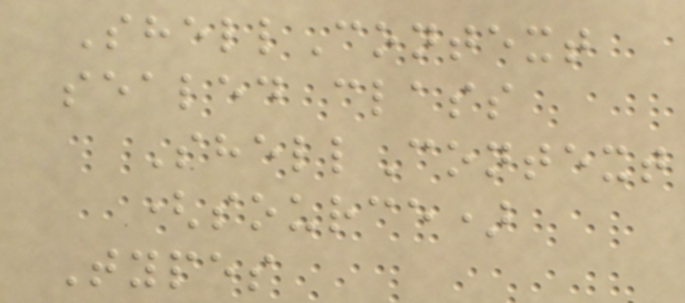ShellContext
sealed class
ShellContext
(source)
Types
